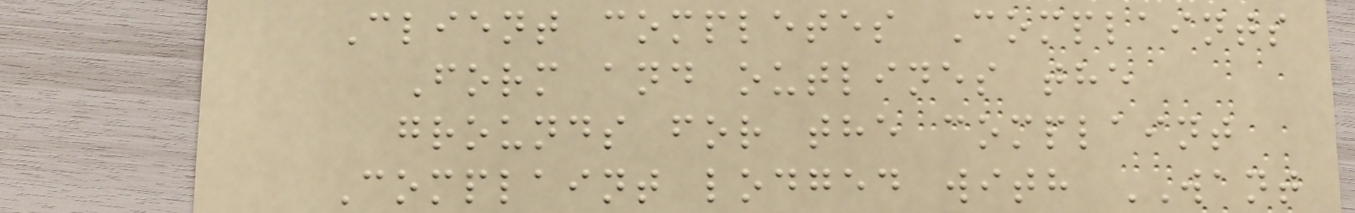Client completes Complaints
Form and outlines the
grounds for the complaint
Complaint lodged with WANT
